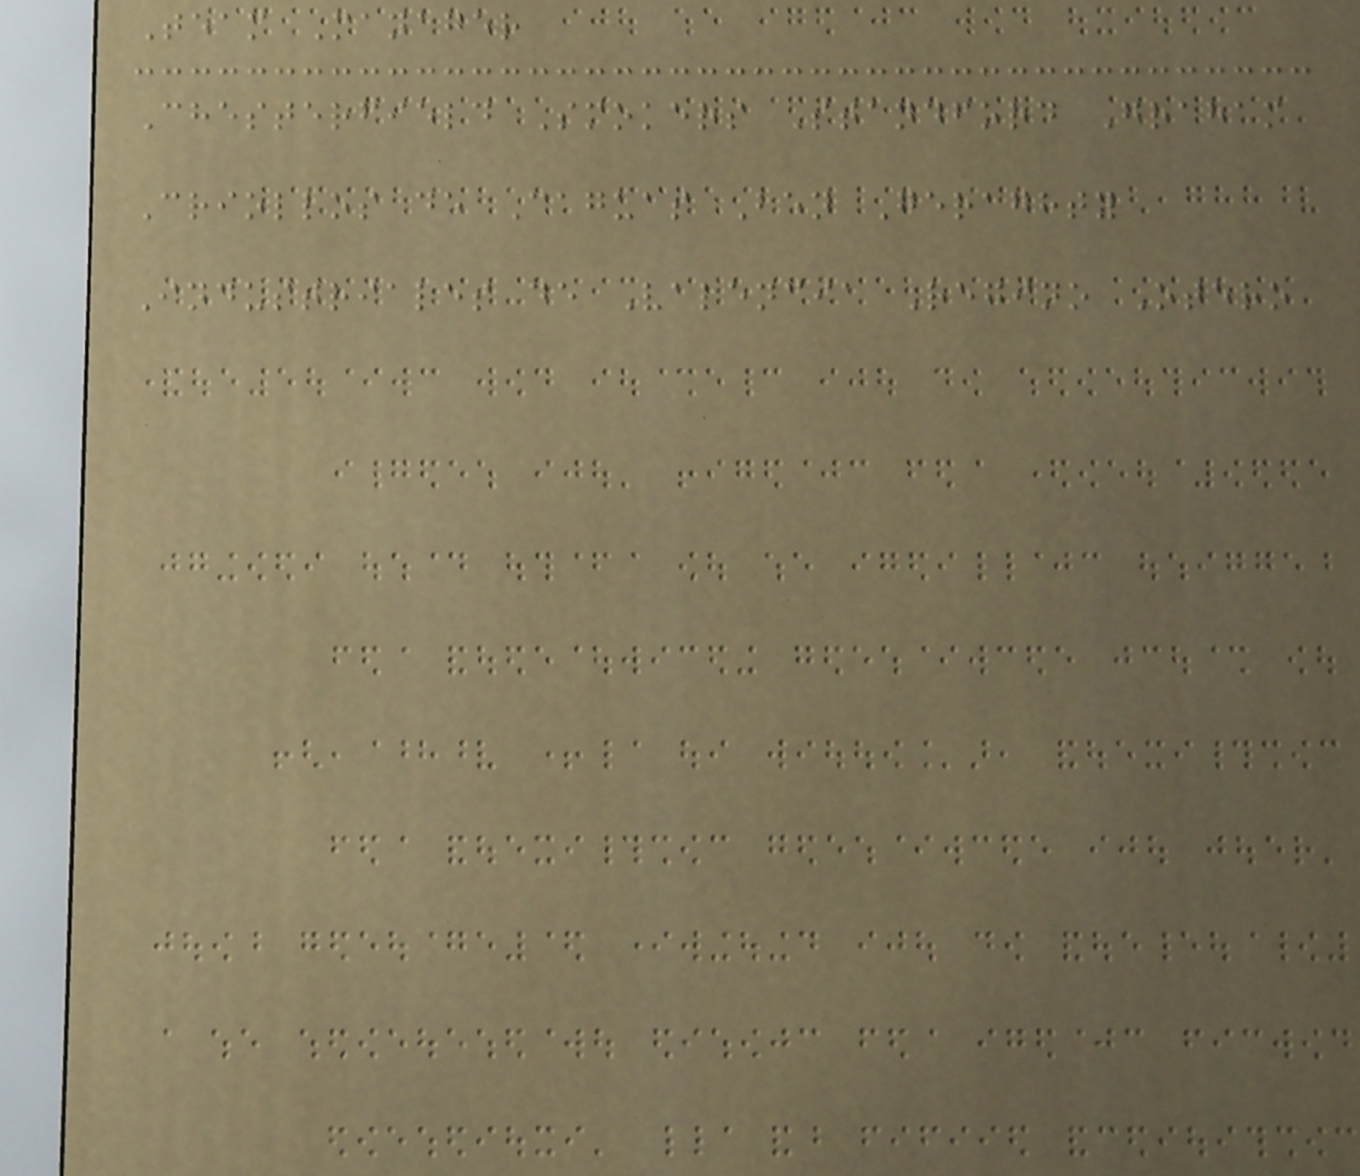Team Manager
Chesterfield Smokers Standford Graham
Criollos de Caguas Ben Geraghty
Industriales de Valencia Regino Otero
